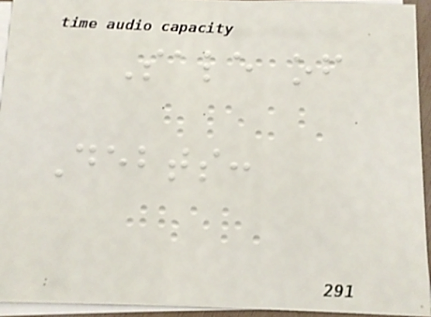Sale of
Debts:
